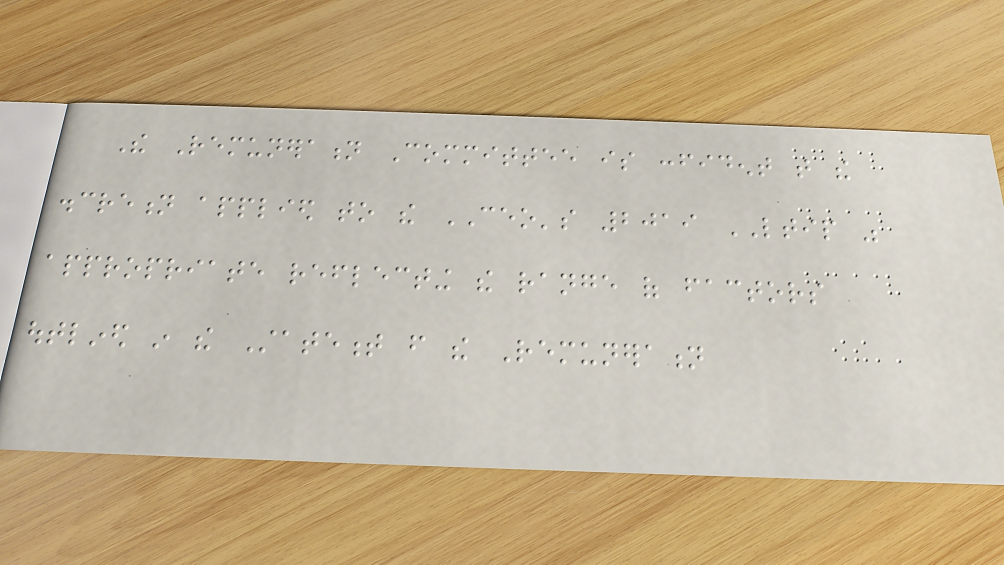The Remuneration Committee is confident that the
discretion applied to the CEO's 2019 LTIP was
appropriate reflecting the range of factors
outlined in the Statement from the Remuneration
